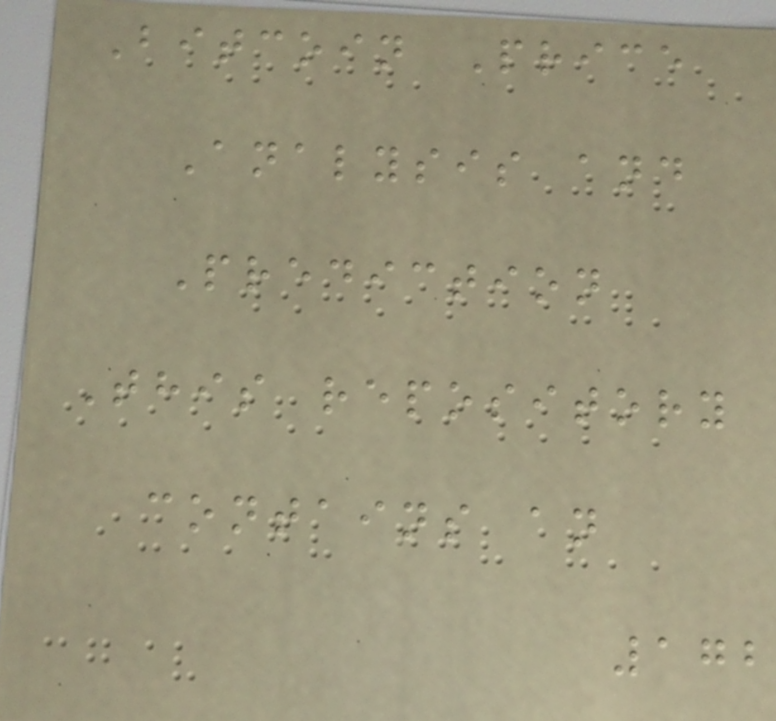Bitcoin Price
Analysis and
Prediction
This repository
contains an
172
